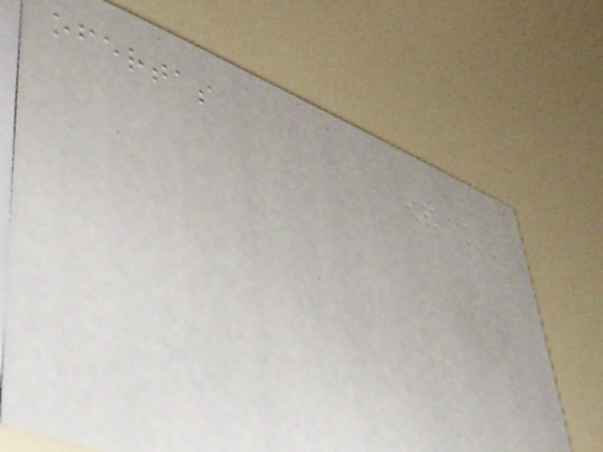ofertas
